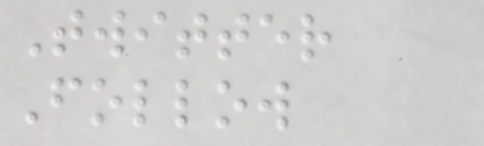Twitter
Follow
